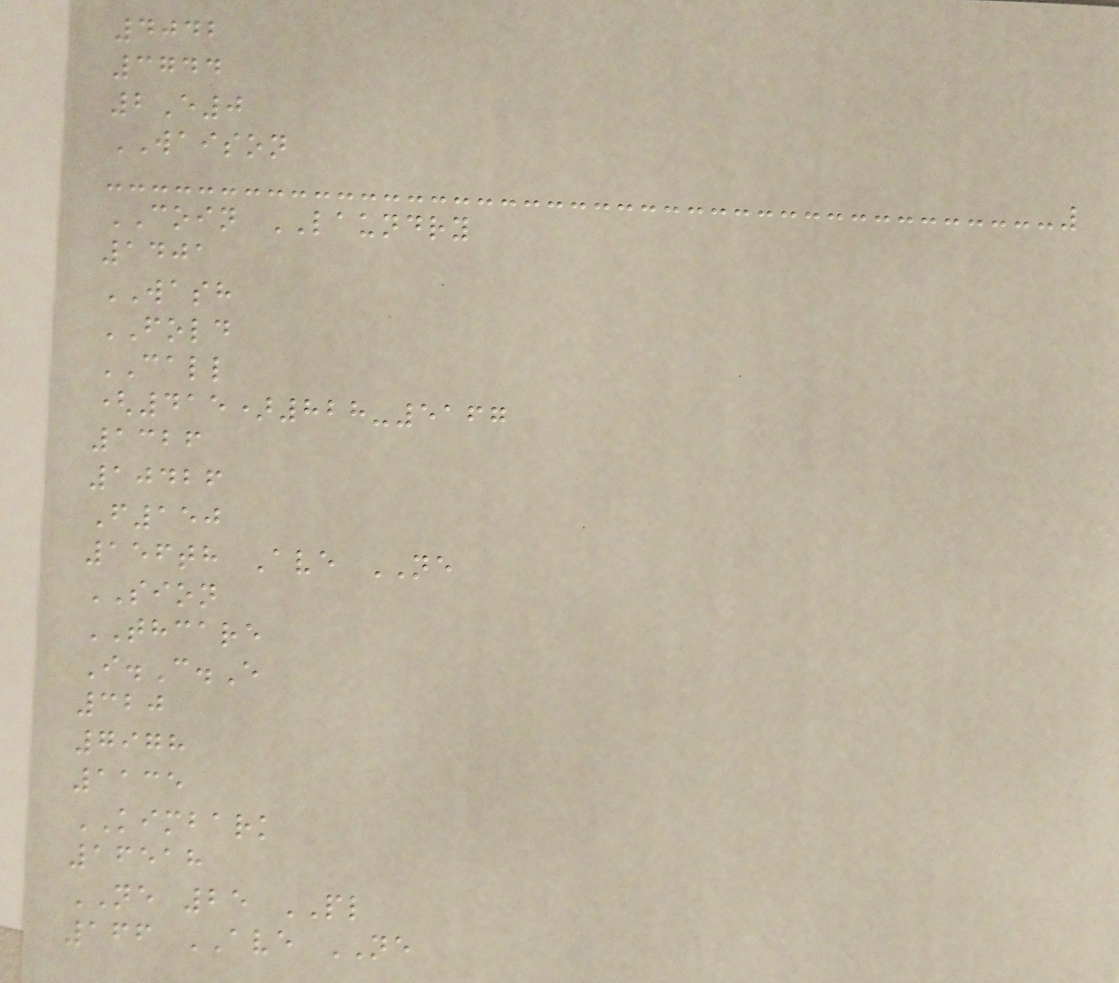4042
3744
2E0
WAISON
COIN LAUNDRY
1401
WASH
FOLD
CALL
(415)828-5167
1326
10426
F150
156th Ave NE
SION
THCARE
I.C.E
320
7978
1135
KIMBARK
16518
NE 25 PL
166 AVE NE
